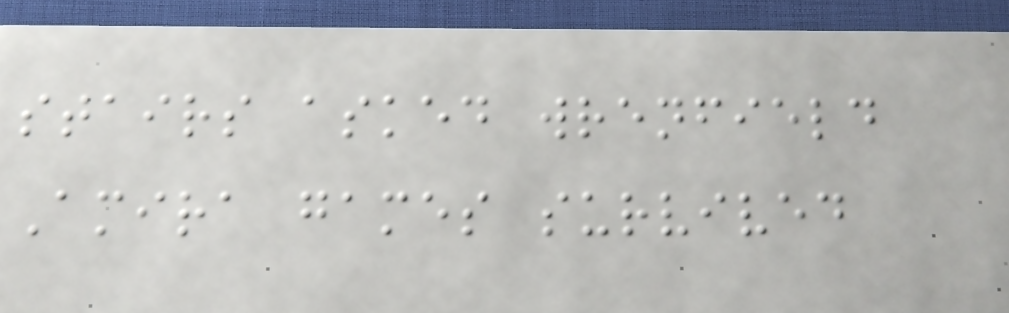stairs asked wrenfield
Amira games survived
